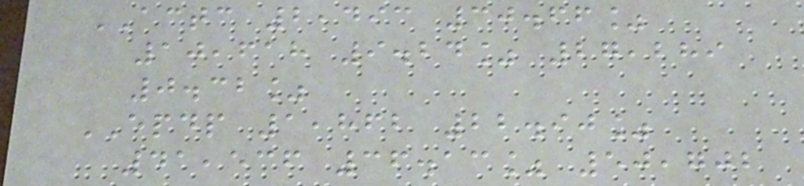ACTC 2,493 30.66%
10,618 9.24% 27,289
0.32%
EPDP 1,862 22.90%
41,536 36.13% 50,702
